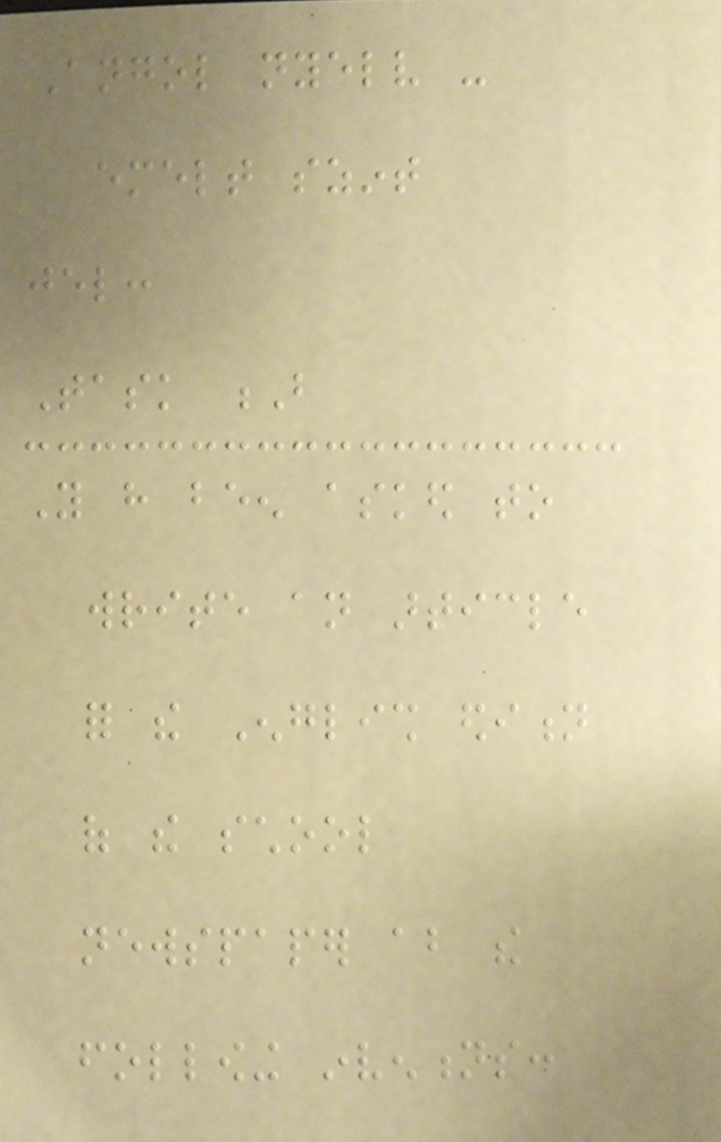Angol nyelv -
emelt szint
jel:
Task B
You have been asked to
write an article
for the English edition
of the school
newspaper about the
following inventions:
